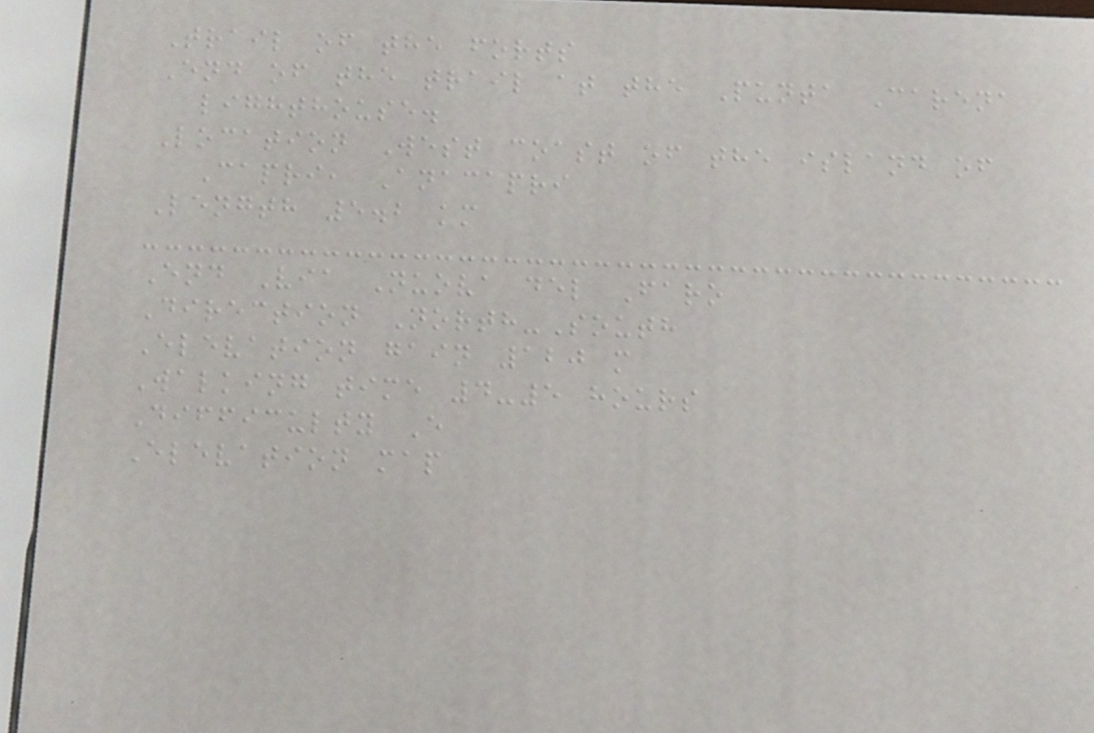Trail of the forts
End of the trail at the Punta Carena
lighthouse.
Location West coast of the island of
Capri, Anacapri
Length 5.2 km
End Via Nuova del Faro
Direction North-South
Elevation gain 120 m
Walking time 4-5 hours
Difficulty E
Elevation map
